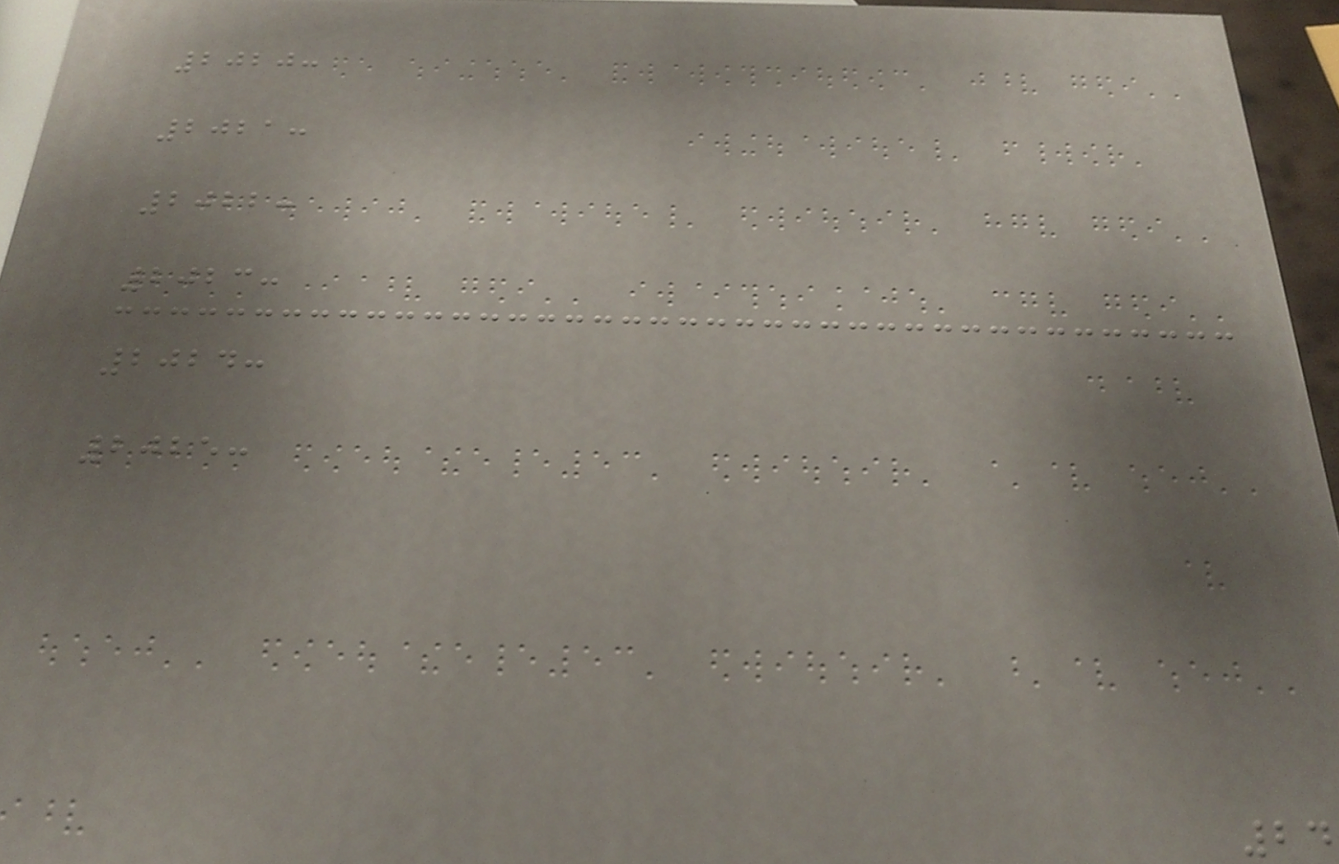2020:
2021:
2022:
2023:
2024:
2025:
24
